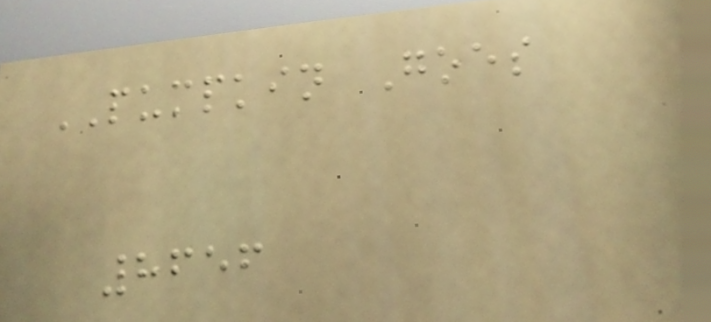PUMPKIN Goes
8656
